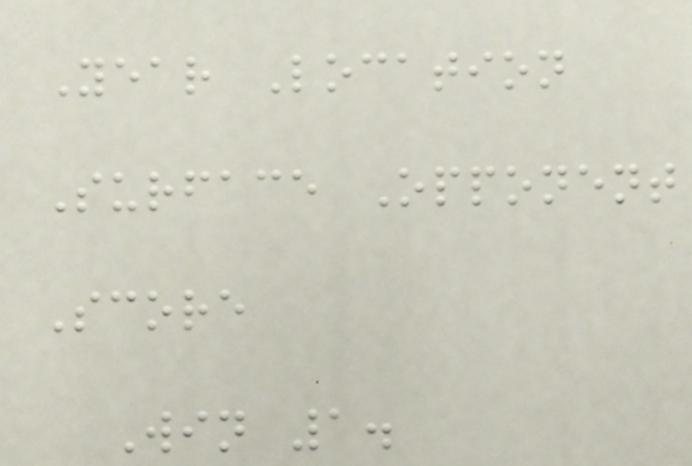Year Location
Surface Opponent
Score
Win 1.
